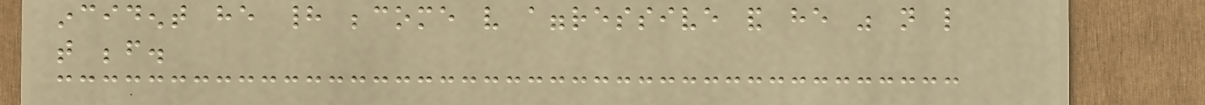incident he had become very aggressive and he was not like
that before.
